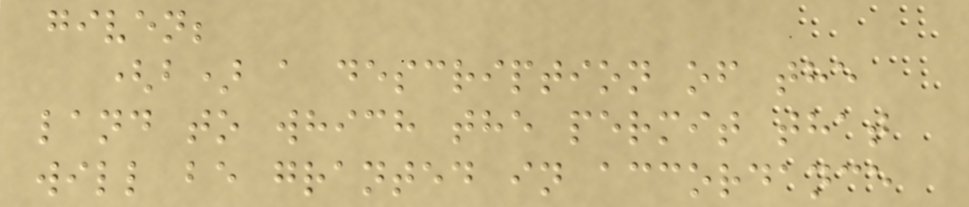given;
(b) a description of the
land to which the permit that
will be granted in accordance
